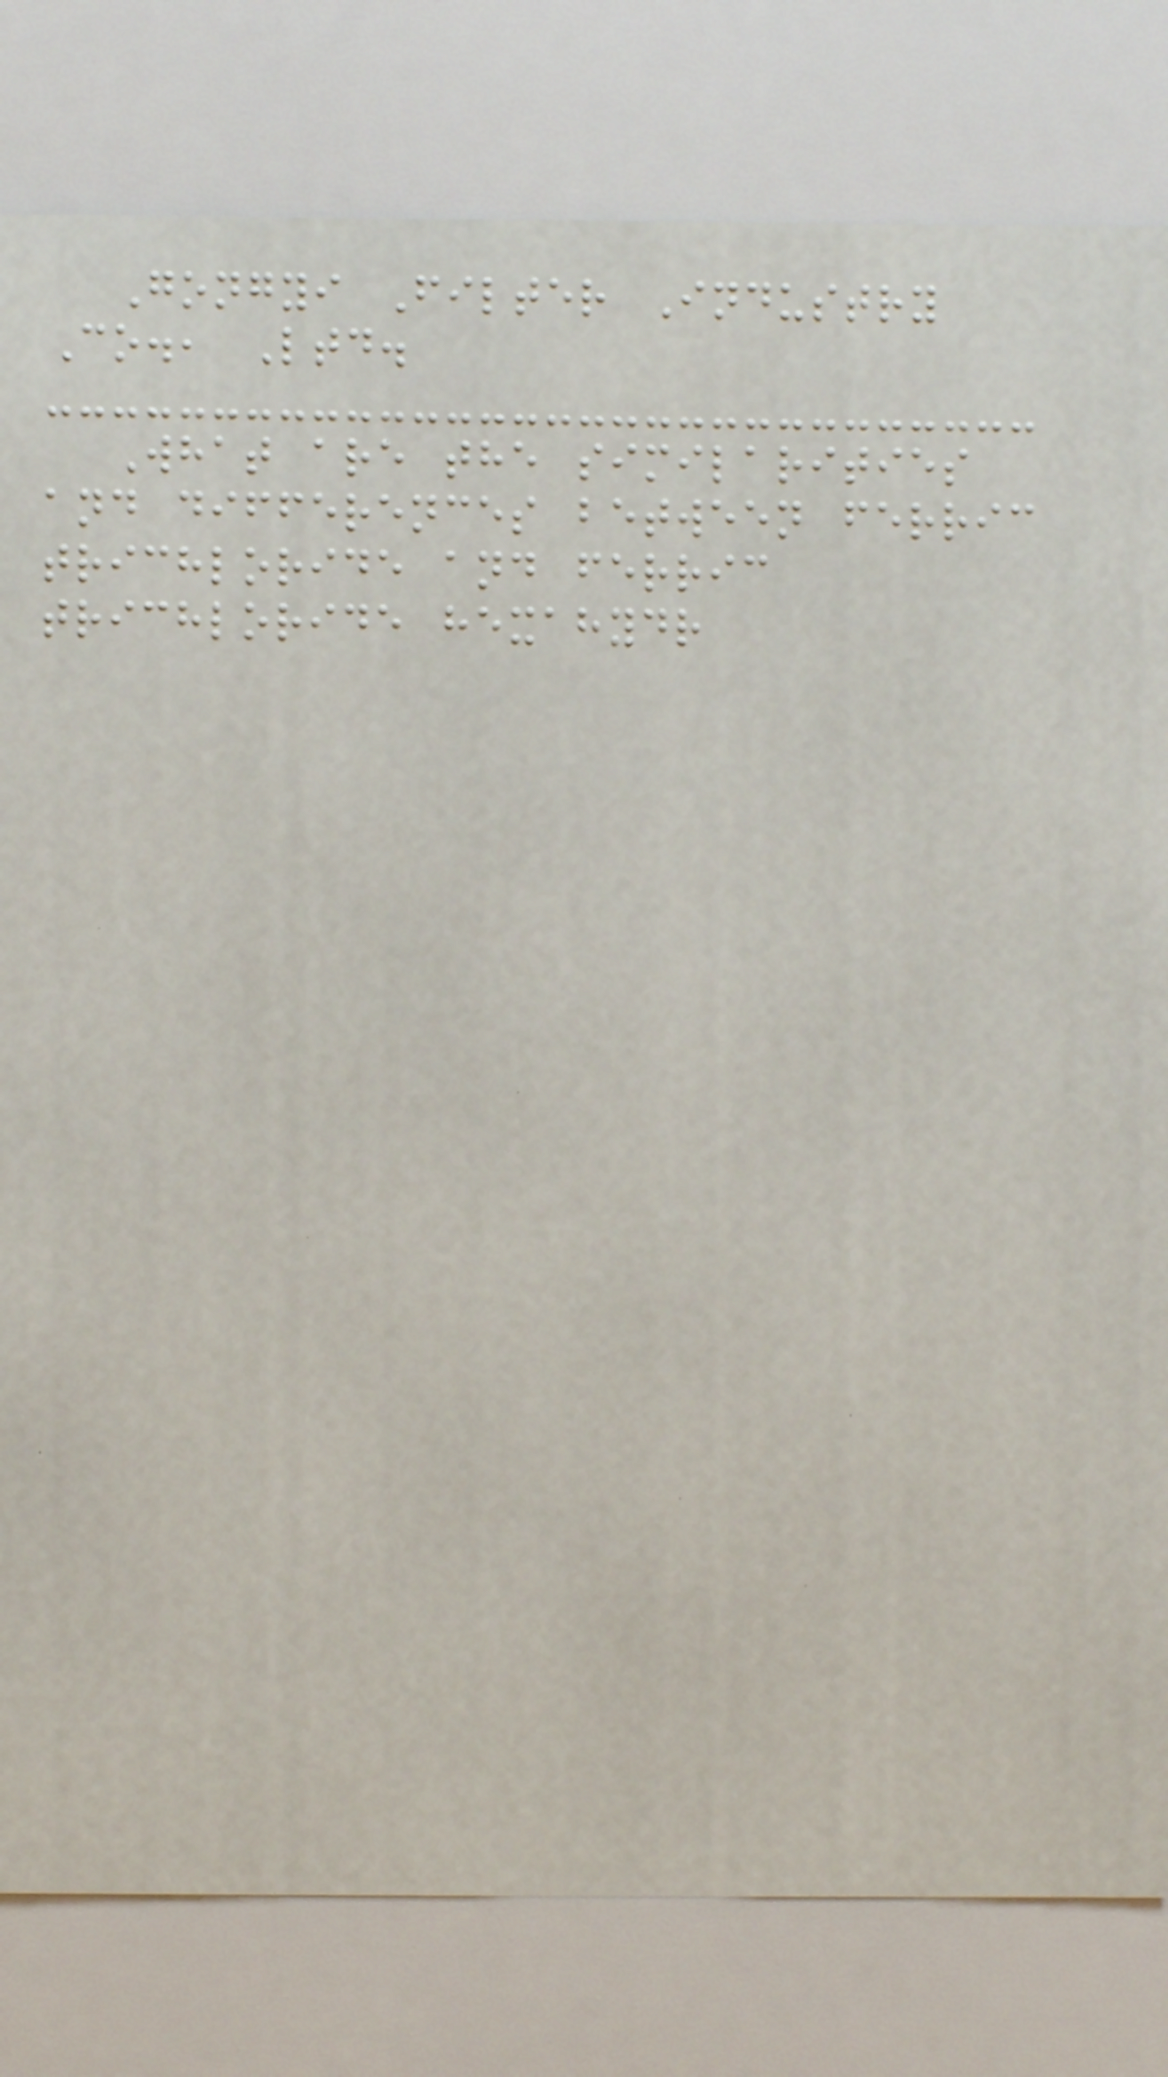Gongyi Filter Industry
Co., Ltd.
What are the similarities
and differences between ferric
trichloride and ferric
trichloride hexahydr
